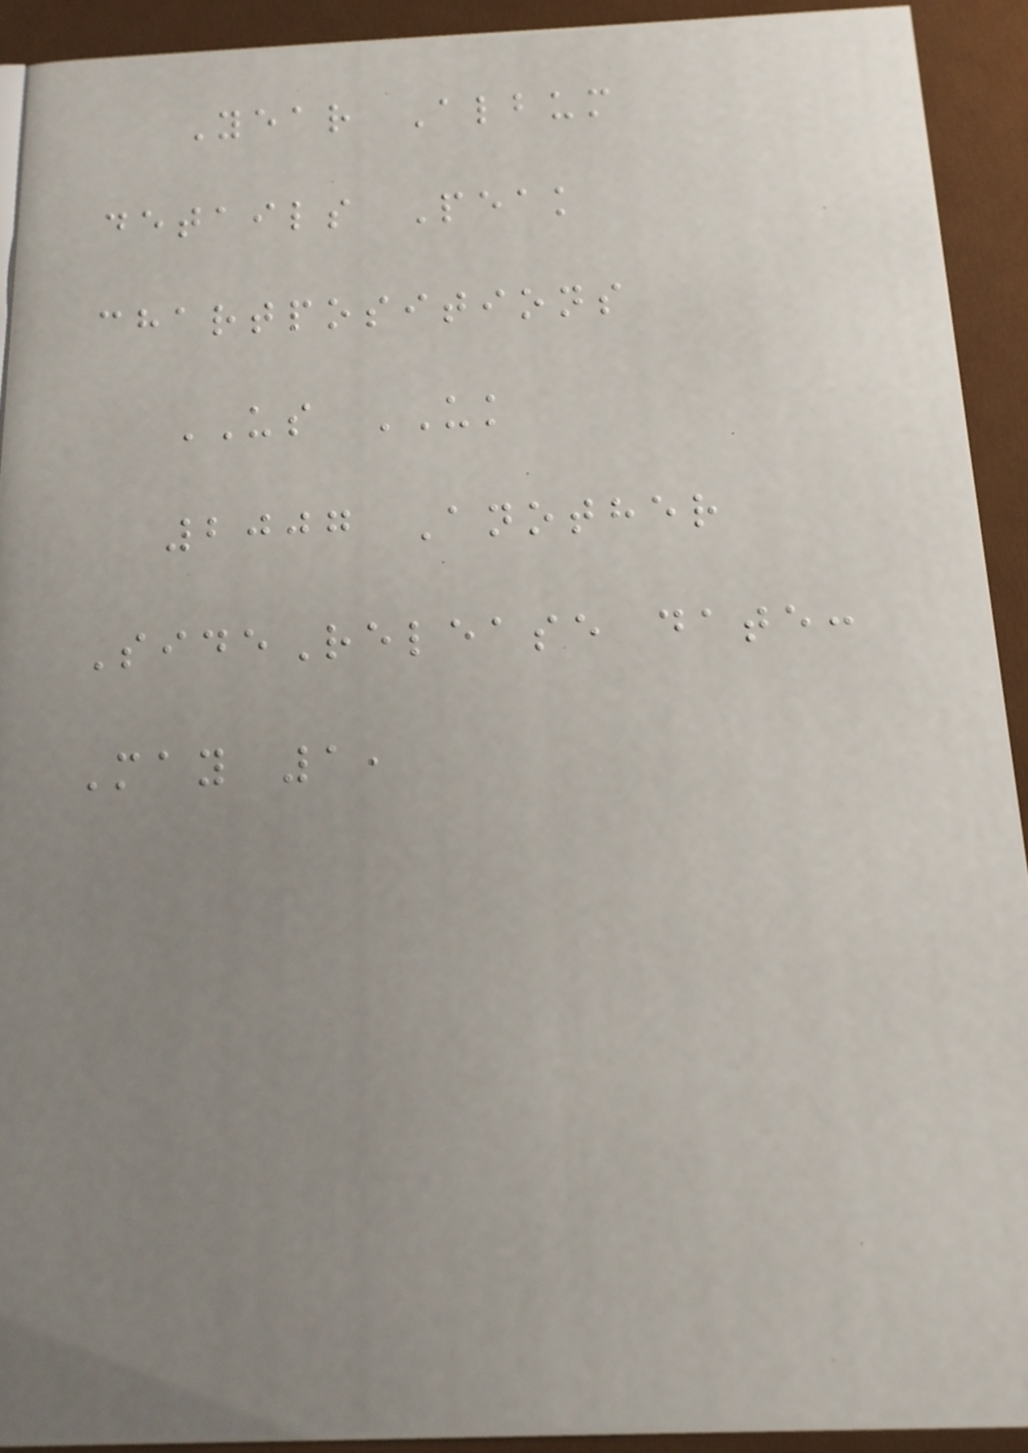Year Album
details Peak
chartpositions
US UK
2007 Another
SideRelease date:
May 1,
